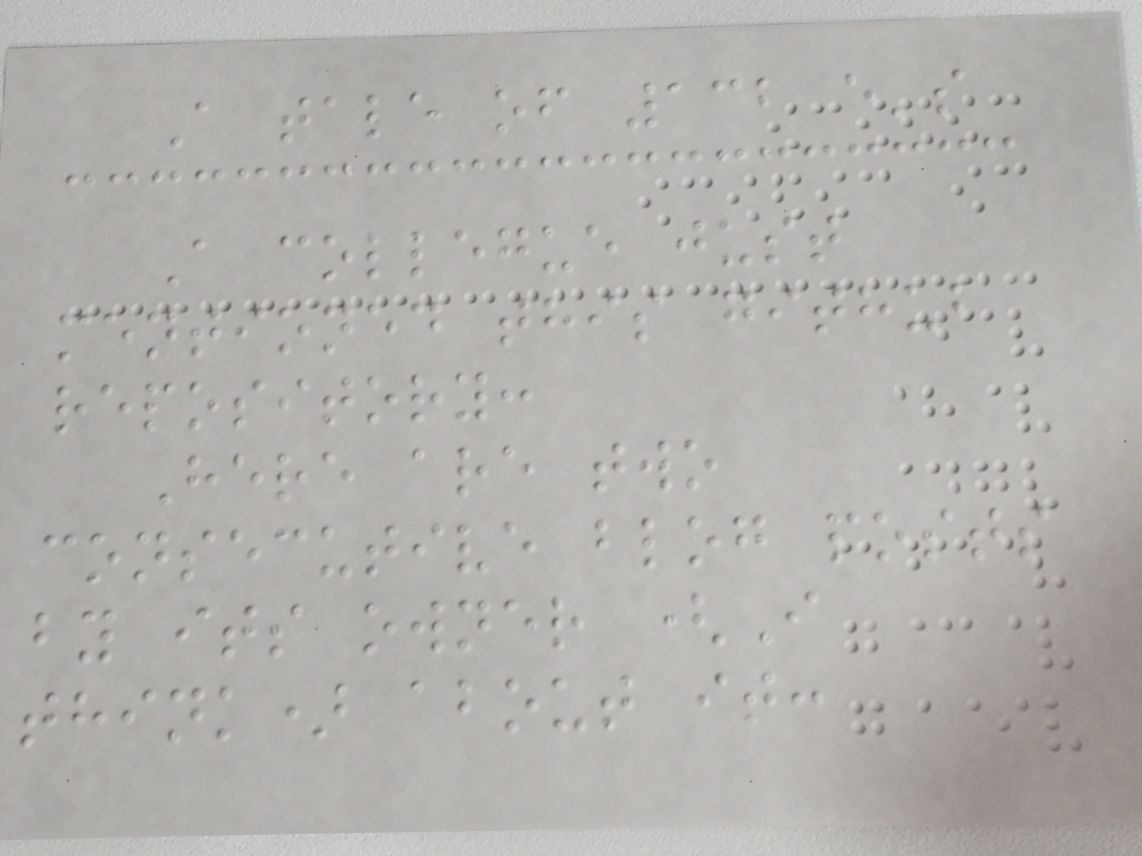A tale of 132 e's
A collegue just
mentioned this github
repository:
Here are two
consecutive blog posts
by its owner (I
think) about it:
